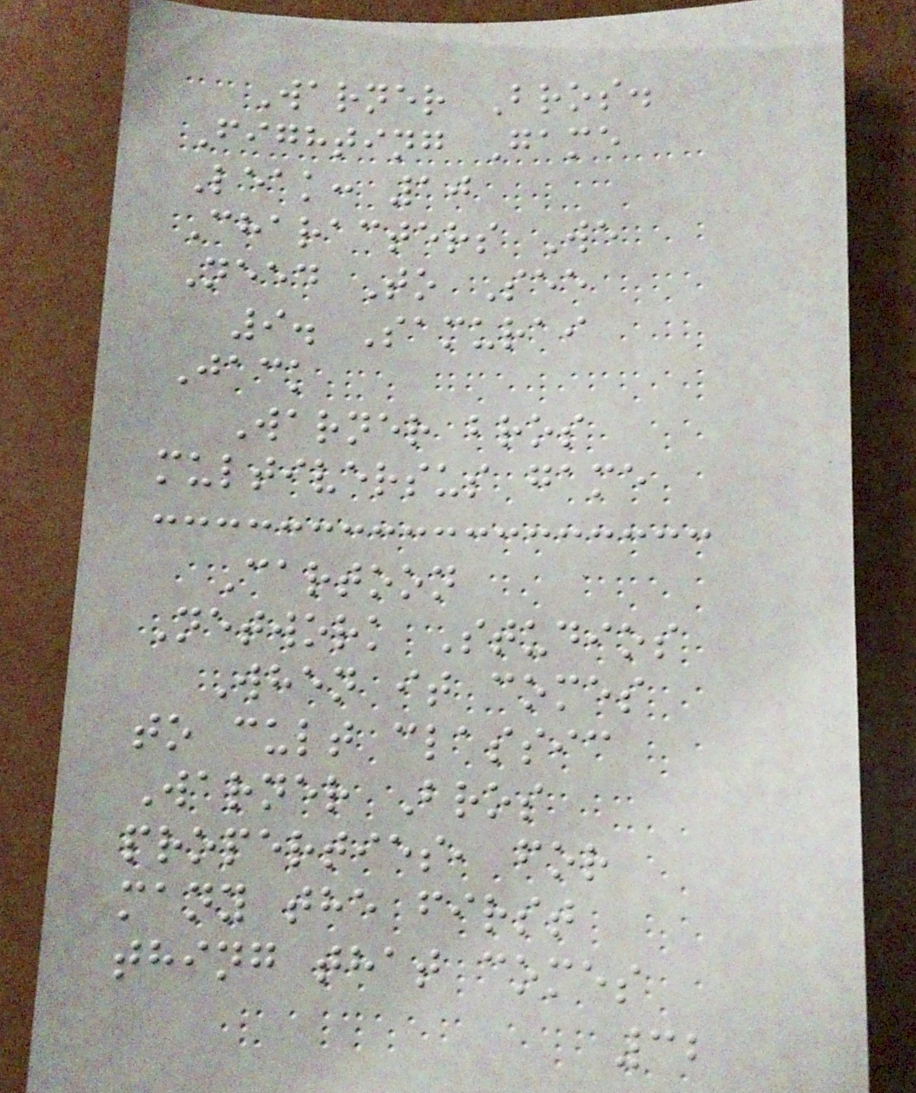Warner Bros.
Fighting Game
Leak: 10
Characters We
Need To See
9. Samurai
Jack
Warner bros
multiversus game
Cartoon
Network Studios
When it comes
to cult classic
Warner Bros
properties, for
many the first
thing that comes
32
